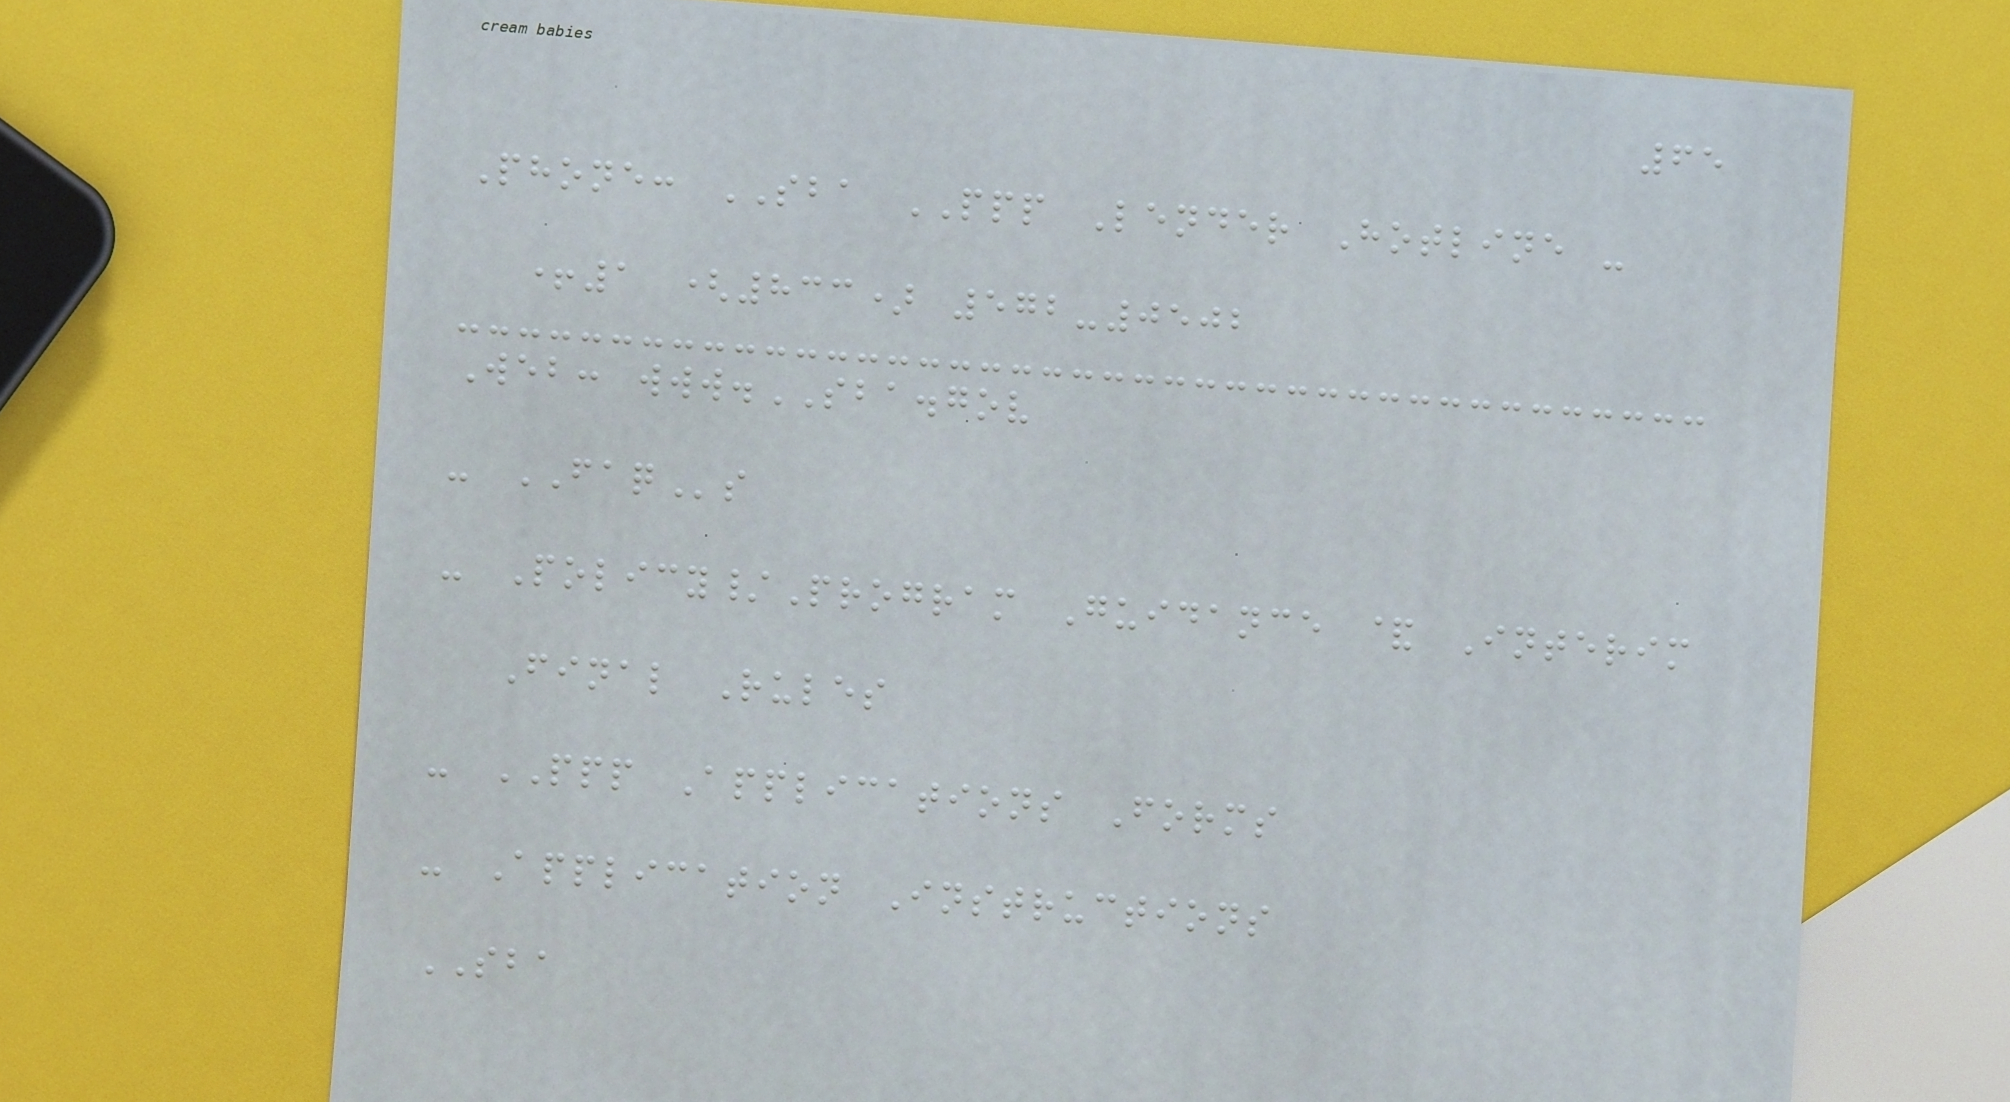65
Phone: SBA PPP Lender Hotline -
+1 (833) 572-0502
Web: www.SBA.gov
- FAQs
- Policy/Program Guidance & Interim
Final Rules
- PPP Applications Forms
- Application Instructions
SBA
